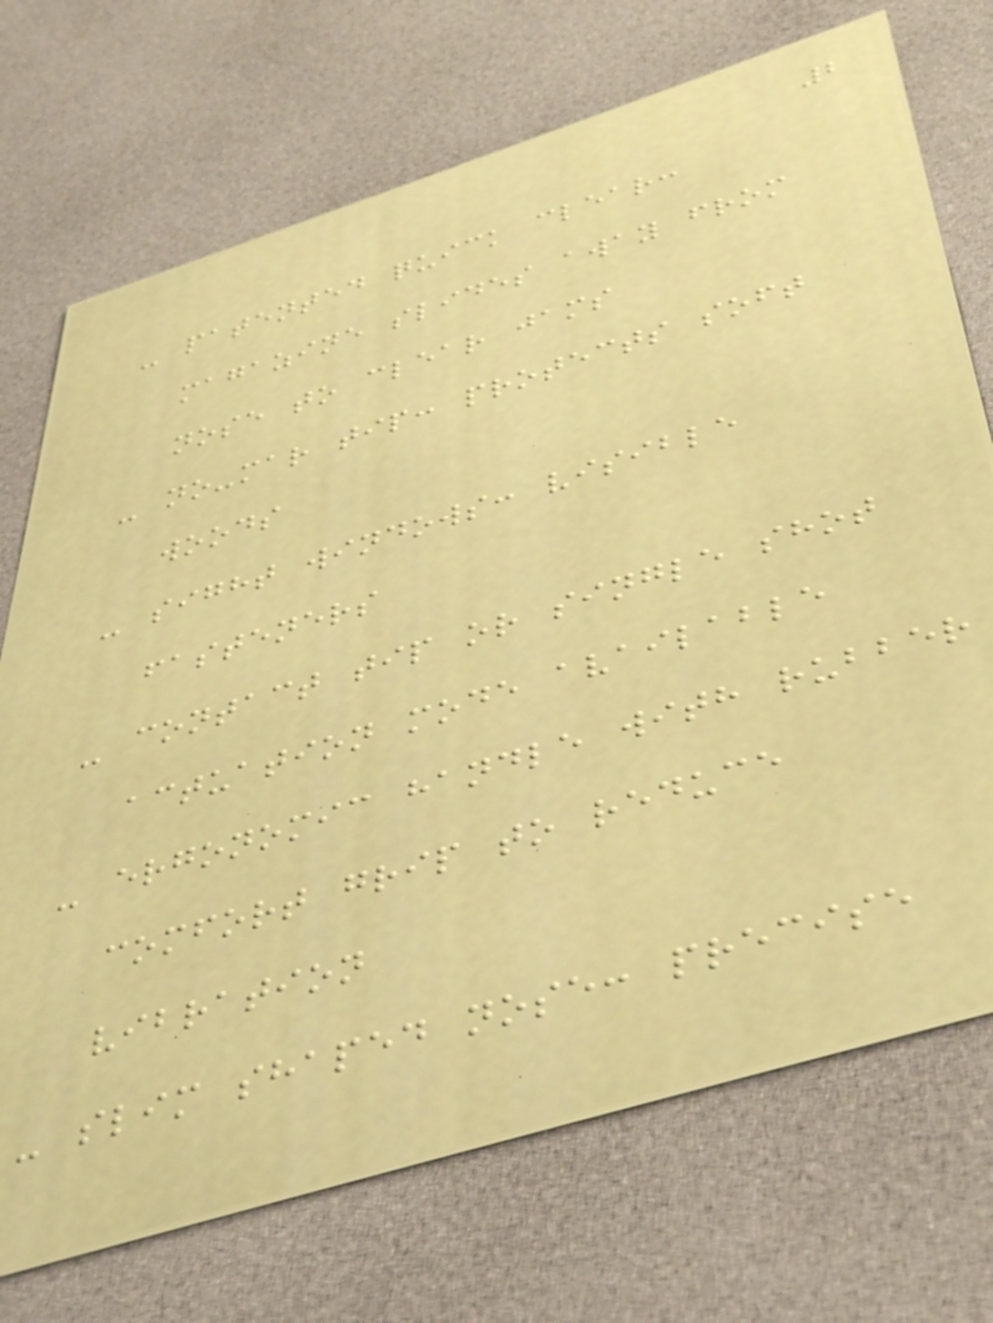2
- patented quick clear:
magazine slides away from
nose to clear jams
- no-mar tip: protects soft
woods
- sight windows: visible
fasteners
- contact tip or single shot
actuation mode available
- ergonomic handle with rubber
comfort grip to reduce
vibration
- slim shaped nose: precise
